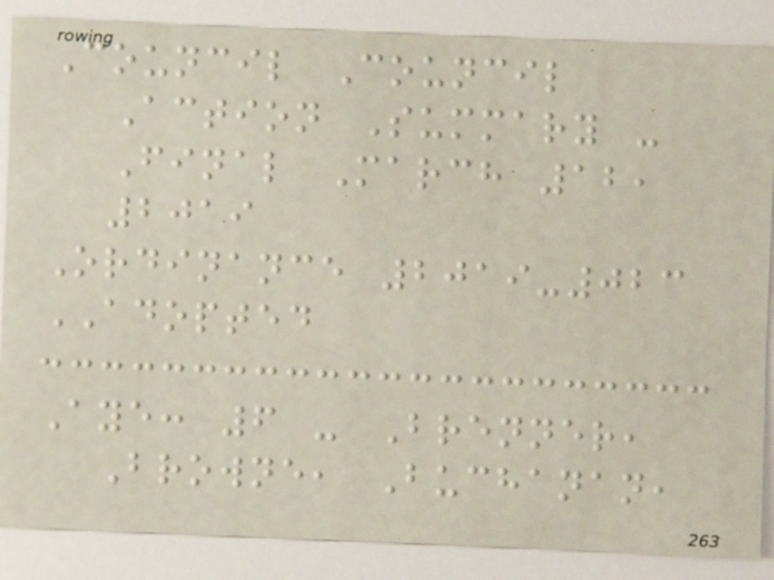Council Council
Action Summary -
Final March 12,
2019
Ordinance 2019-023
ADOPTED
Aye: 6 - Brenner,
Browne, Buchanan,
